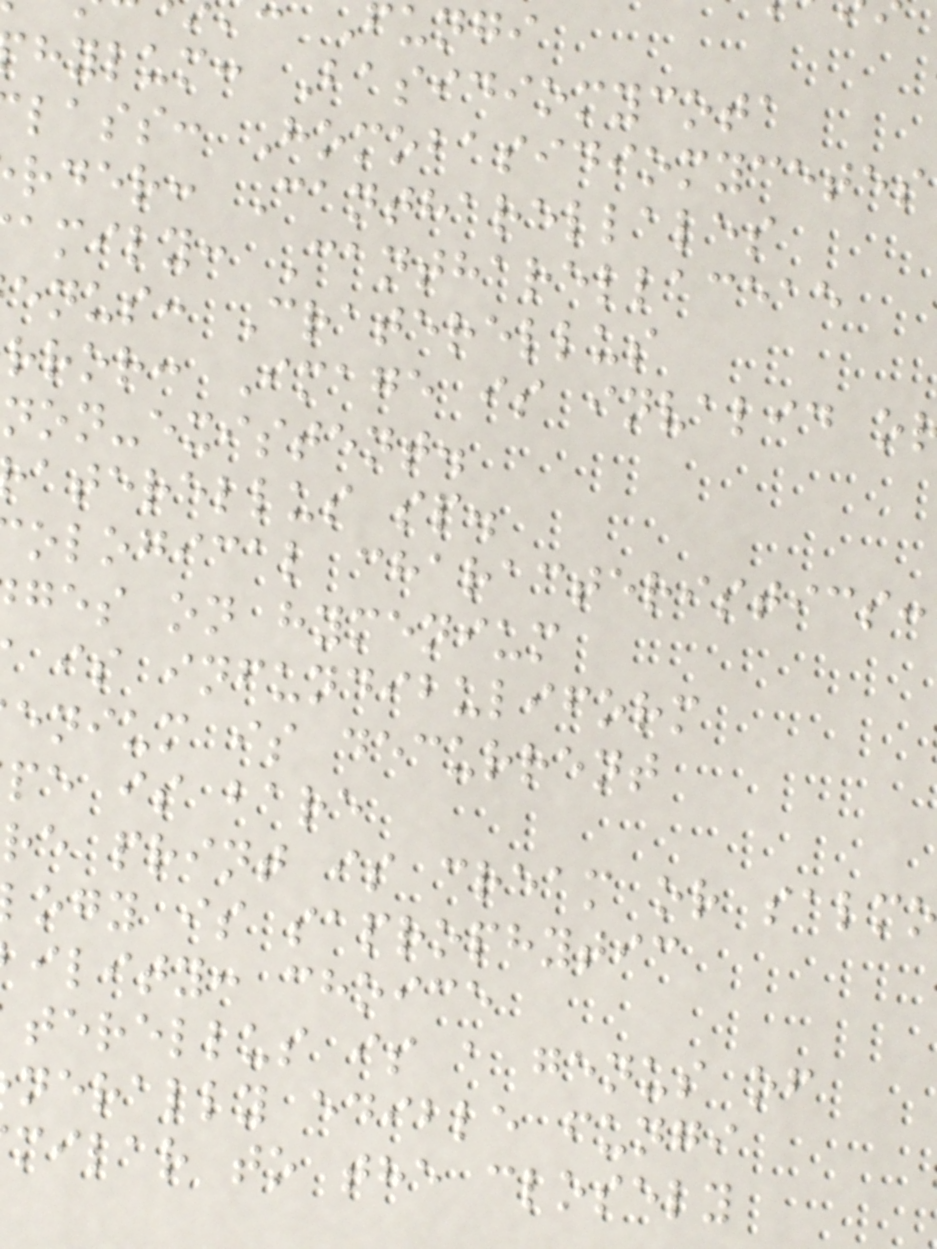fungi
hylum: Basidiomycota
lass: Homobasidiomycetes
rder: Cantharellales
amily: Cantharellaceae
enus: Craterellus
rror: Image is invalid o
non-existent.
aterellus sp.
ological characteristics:
ges on hymenium
is infundibuliform
enium is decurrent
pe is bare
re print is cream or salm
ogy is saprophytic
ility: choice
terellus is a genus of
nerally edible fungi
milar to the closely
